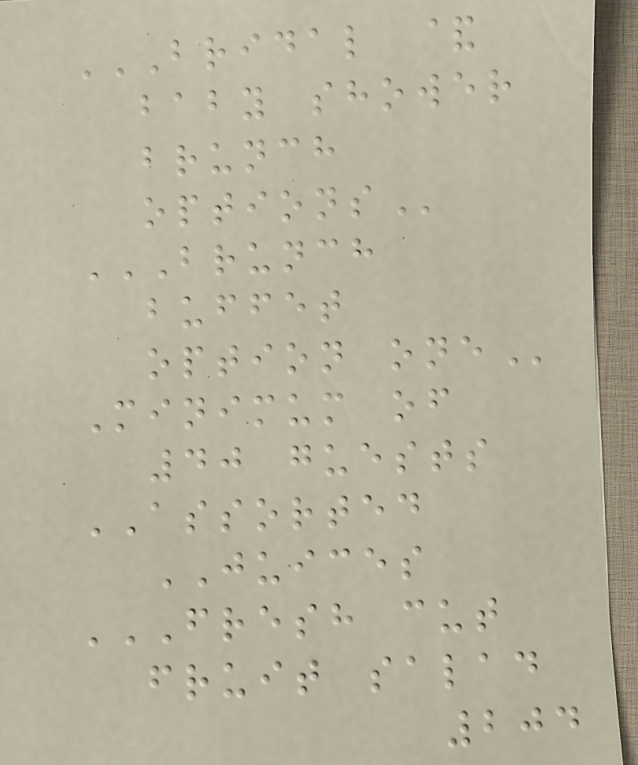BRIDAL &
BABY SHOWER
BRUNCH
OPTIONS
BRUNCH
BUFFET
OPTION ONE
Minimum of
40 guests
ASSORTED
JUICES
FRESH CUT
FRUIT SALAD
204
